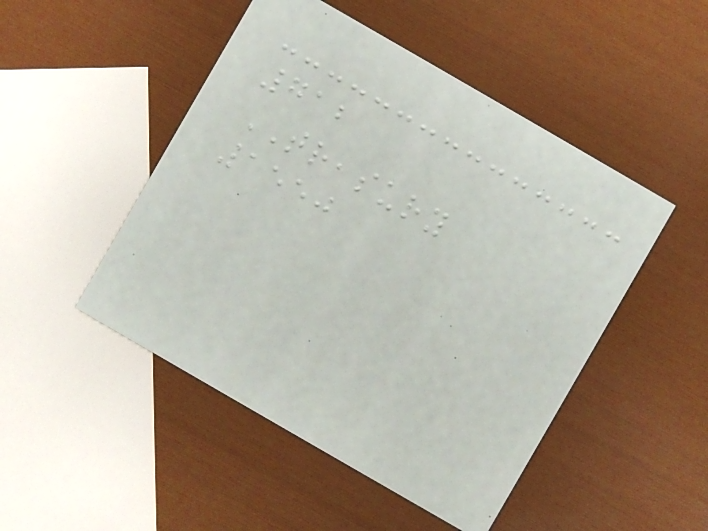712
TREASURY
1550
